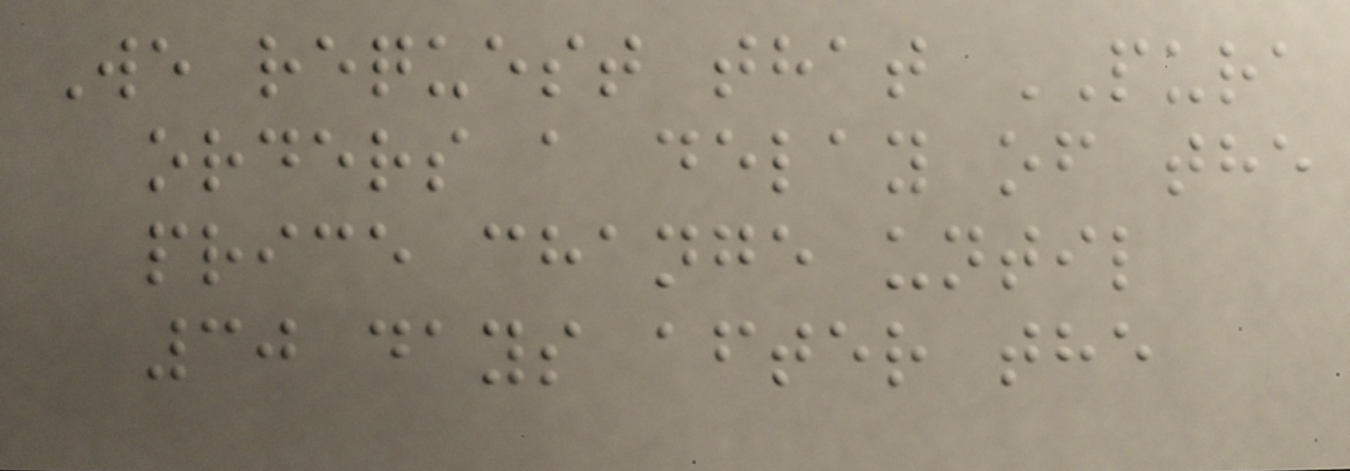We request that PURA
orders a delay of the
price change until
30 days after the
